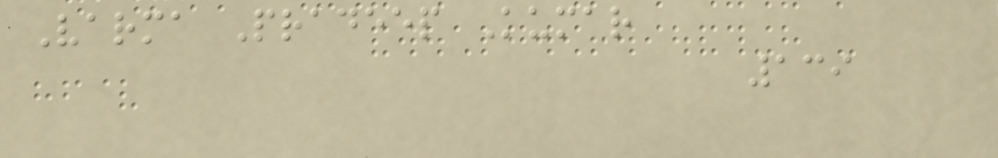Varma Pradeep Kumar
139
